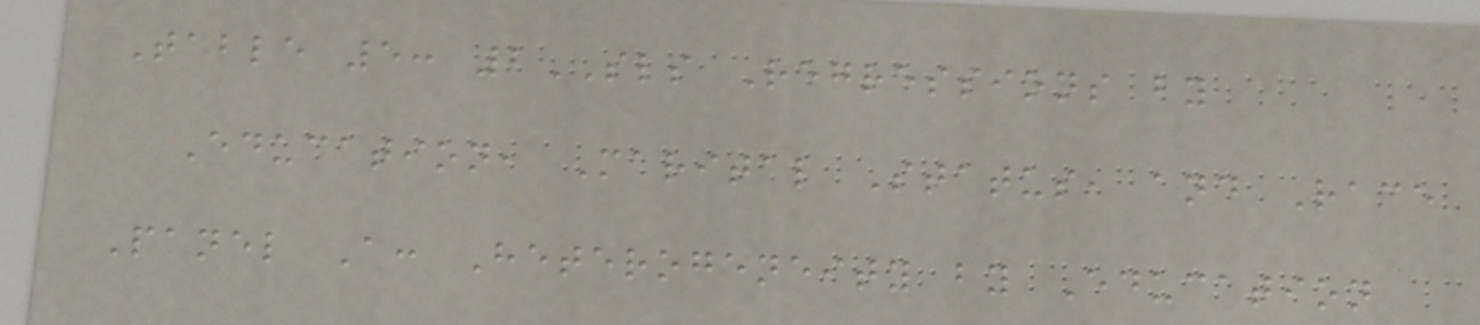Table 5: 2SLS Regressions by
Education, Marital Status, and Race
Panel A: Heterogeneity by Education
